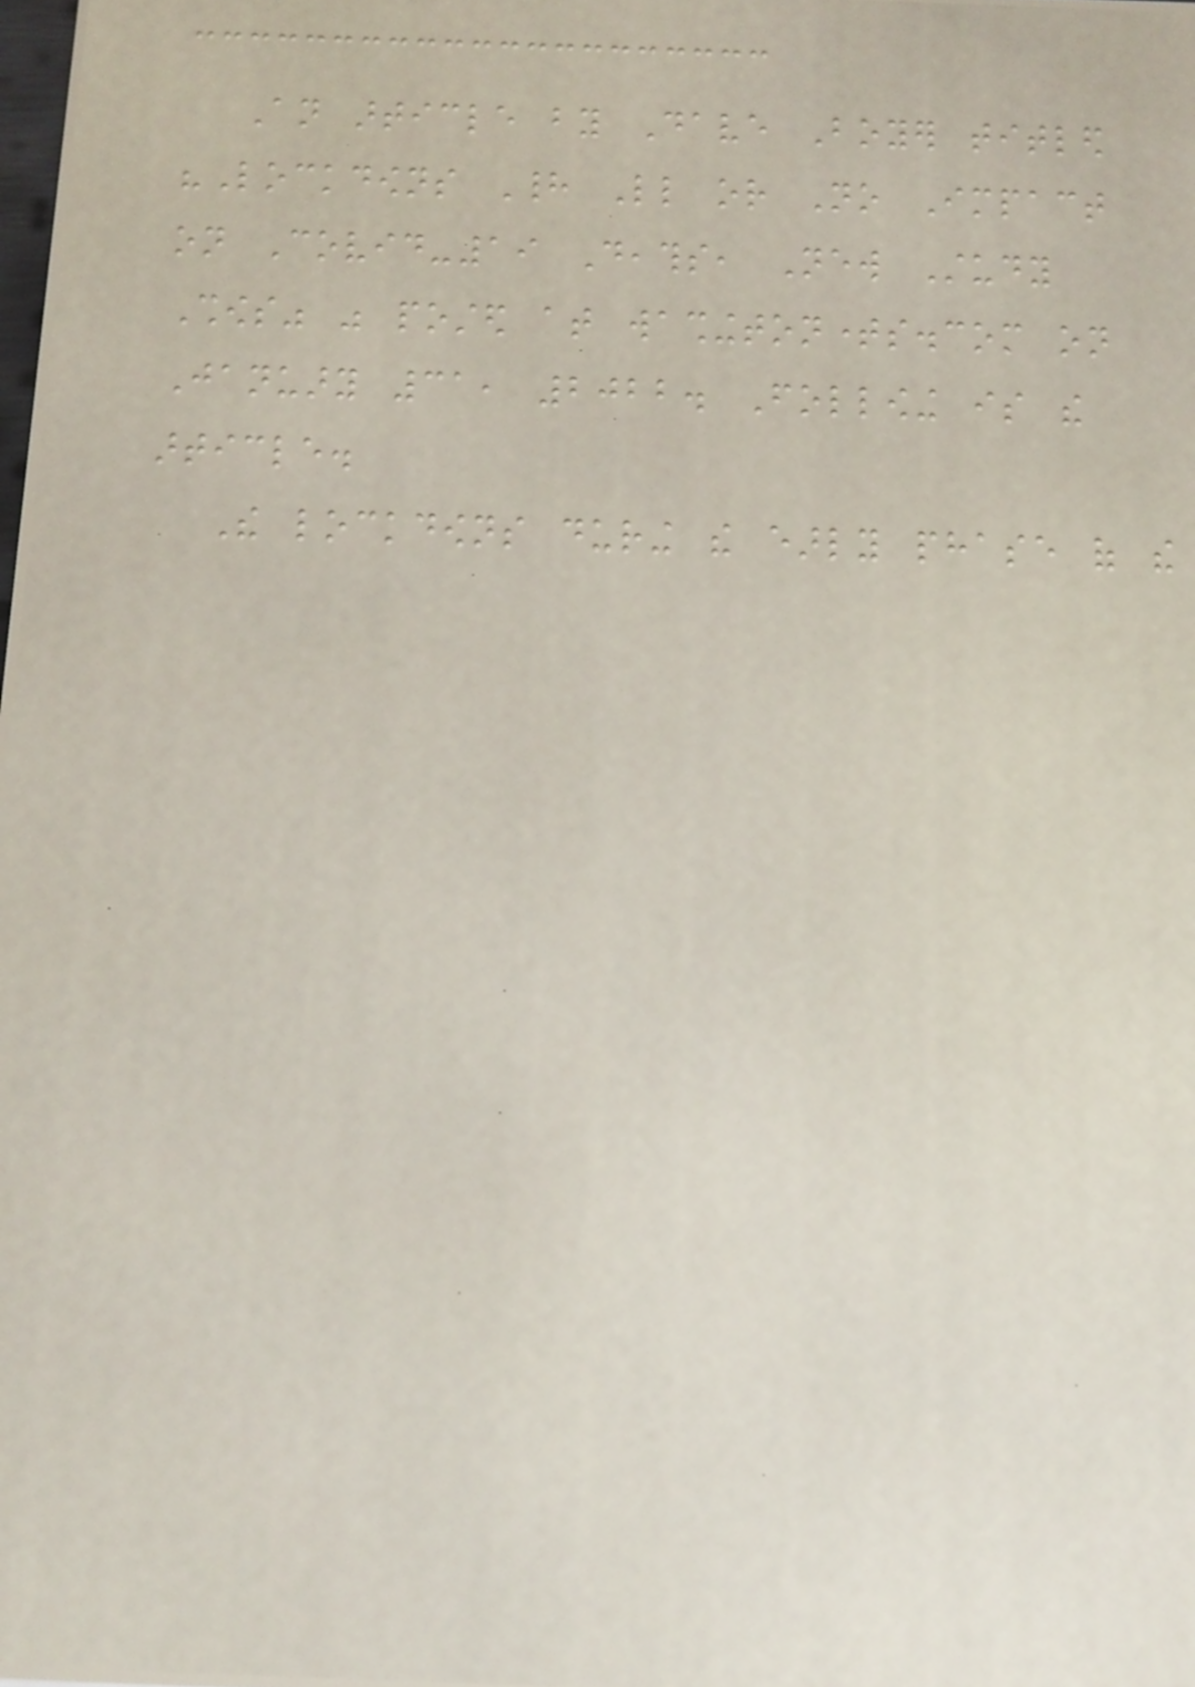An article by Dave Boyer titled
"Lockdowns Had Little or No Impact
on Covid-19 Deaths, New Study
Shows" was posted at washingtontimes.com on
January 31, 2022. Following is the
article.
The lockdowns during the early phase of the
